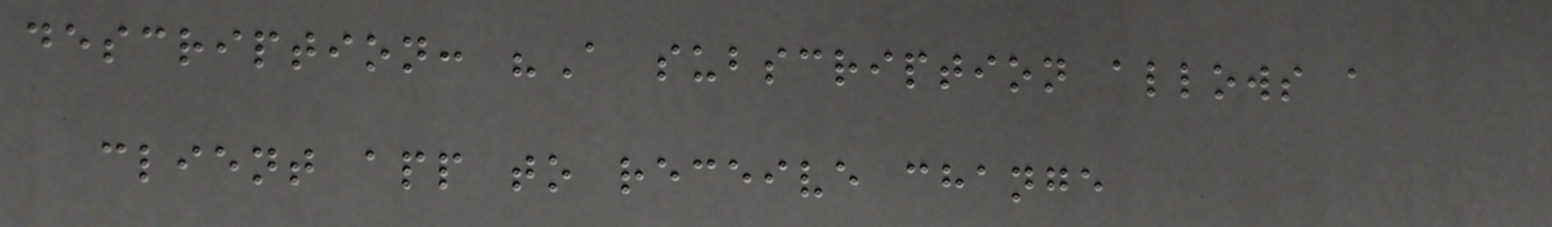description: "A subscription allows a
client app to receive change
